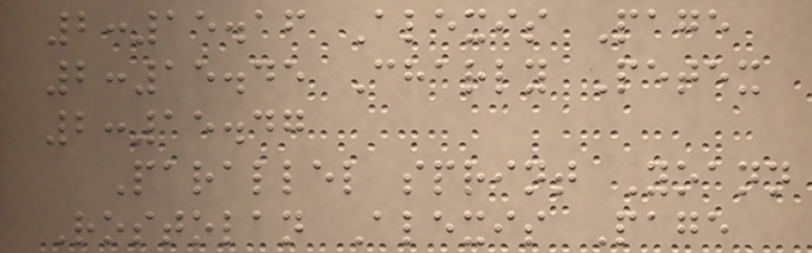2:15.16 Alexis Page
2:15.45 Charly Petex
2:15.47
Parallel sprint Yoann
Rostolan Alexis Page
